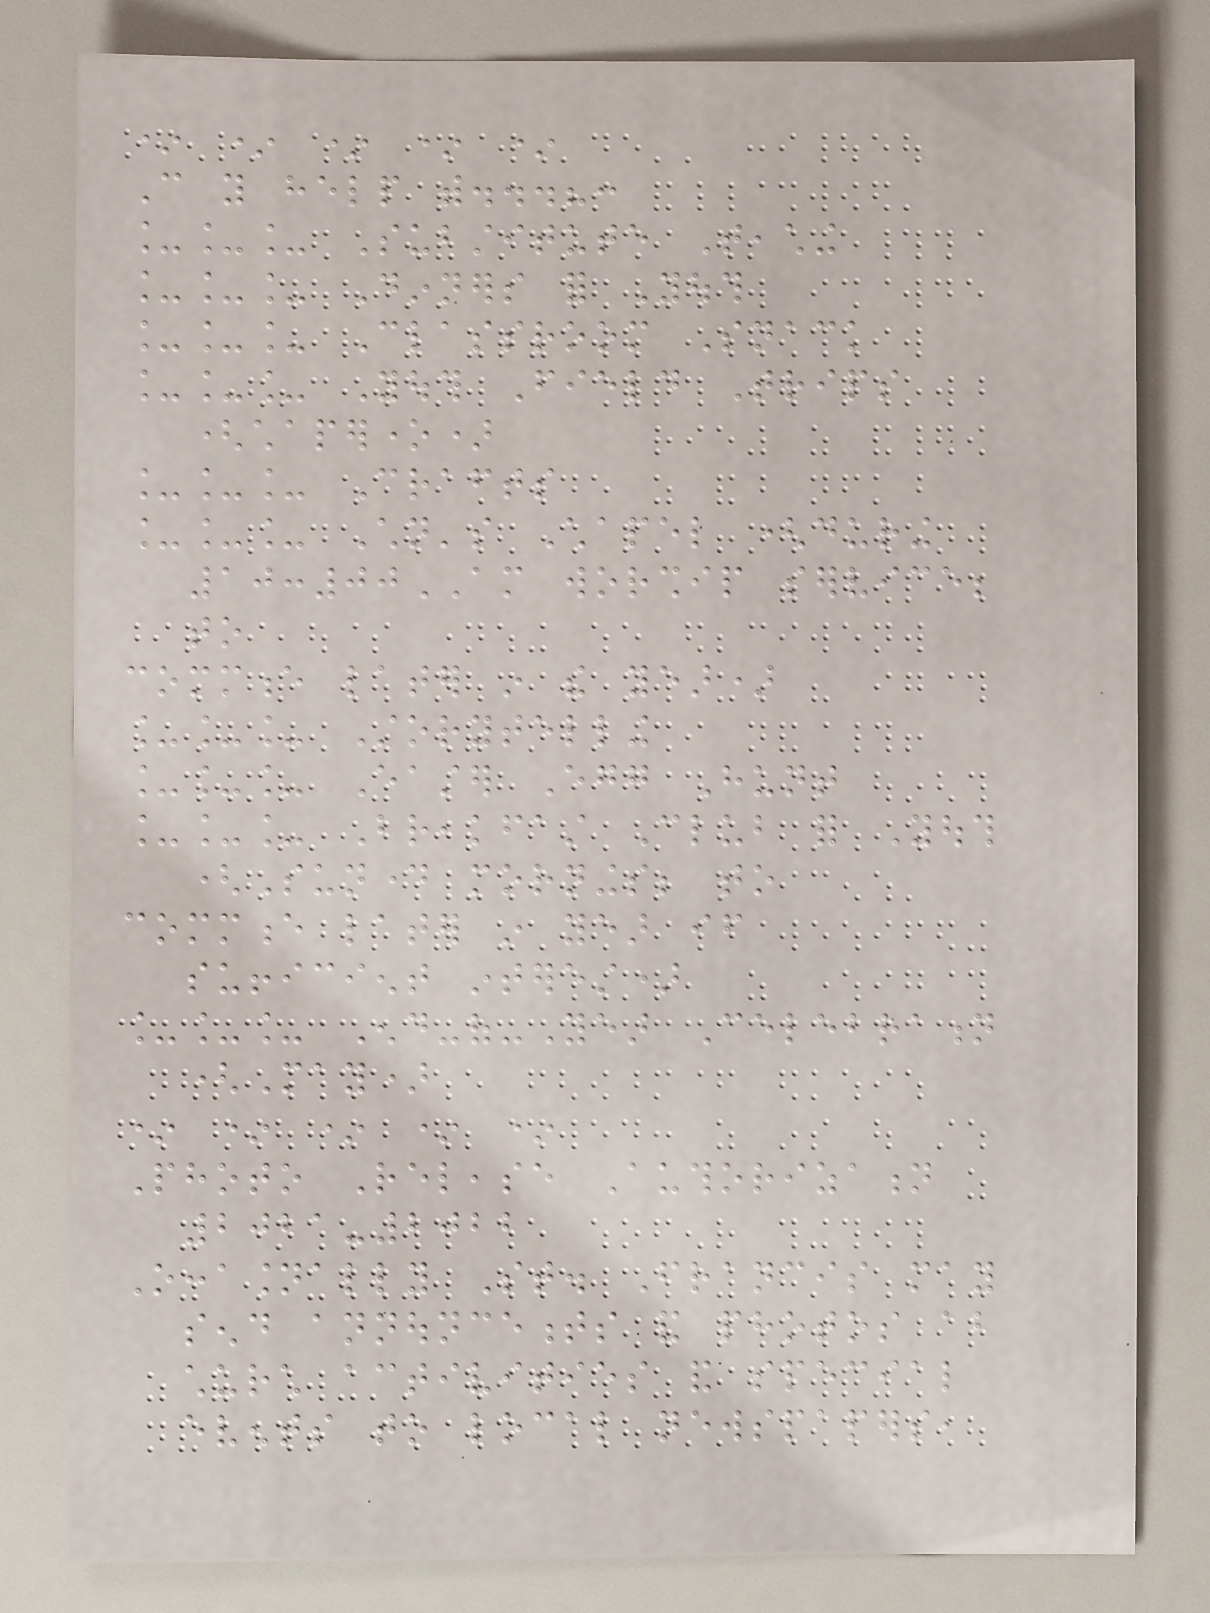* * * * *
Can you help with...?:
___ Substitute Teaching
___ Dinners for Youth
___ Classroom Snack
___ Youth Field Trips
(chaperone)
___ Crafts
___ Children's Chapel (during
10:00AM worship service;
to
commence later in the year)
___ Storytelling
___ Easter Egg Hunt
___ Breakfast Club for Youth
(Sunday mornings; to
commence later in year if
sufficient interest)
___ End-of-Year Celebration
(May)
* * * * *
Photo Release Authorization
2021-2022
Occasionally St. Francis may
send announcements and photos about
church activities and special
events to local newspapers,
